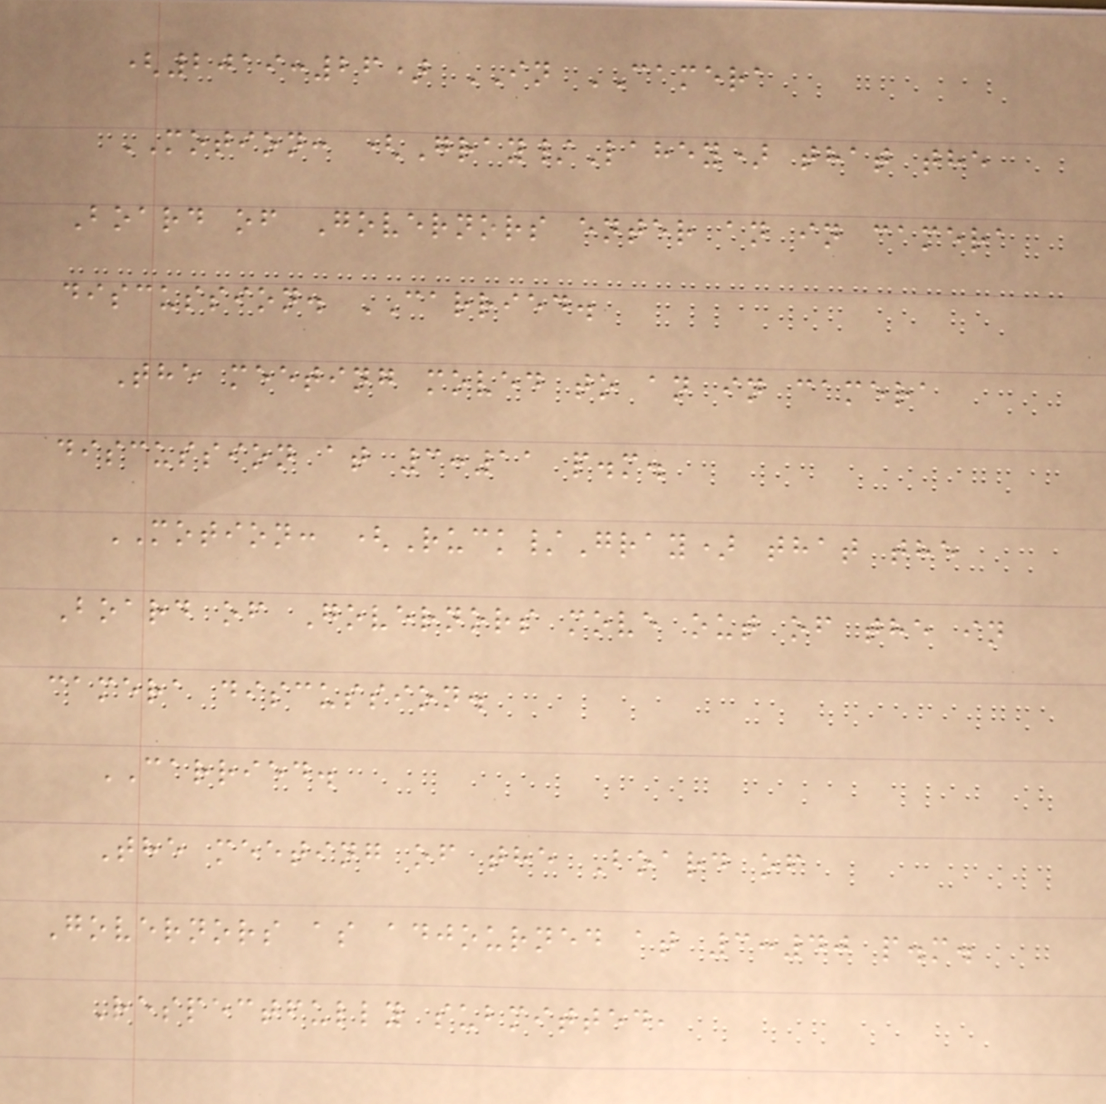(2019:26) IN CAMERA
MOTION: (Gray/Lahey) that the
Board of Governors enter an in camera
discussion. CARRIED.
The meeting moved to an in camera
discussion at 3:11 p.m.
MOTION: (Ruck/Gray) that the
Board of Governors move out of the in
camera discussion.
CARRIED.
The meeting of the Board of
Governors as adjourned at 3:40 p.m.
Respectfully submitted,
